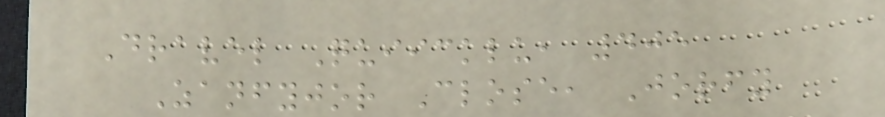Dravel Quiicklu, 405
Zanfyjor Close, Jorfy
